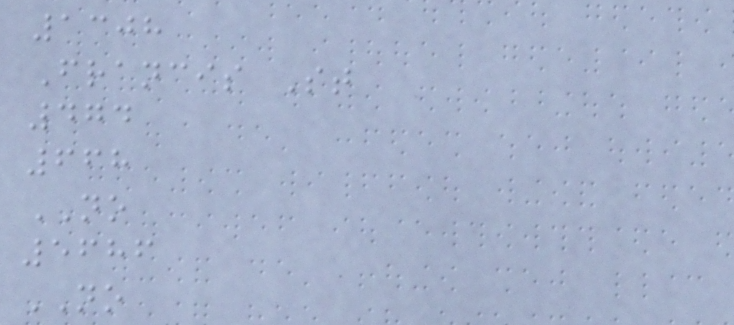1308
Francis St
474
668
NO
5686
NO
